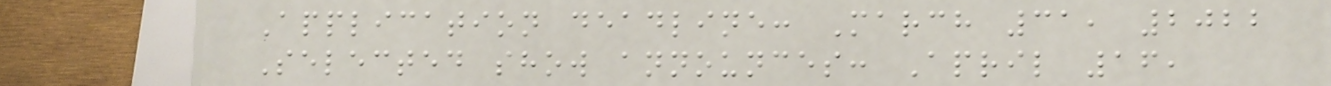Application deadline: March 31, 2022
Selected show announces: April 16,
